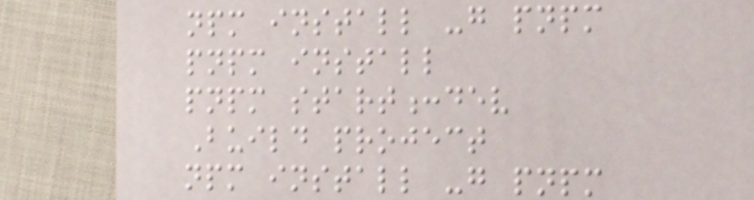npm install -g pnpm
pnpm install
pnpm start:dev
Build project
npm install -g pnpm
